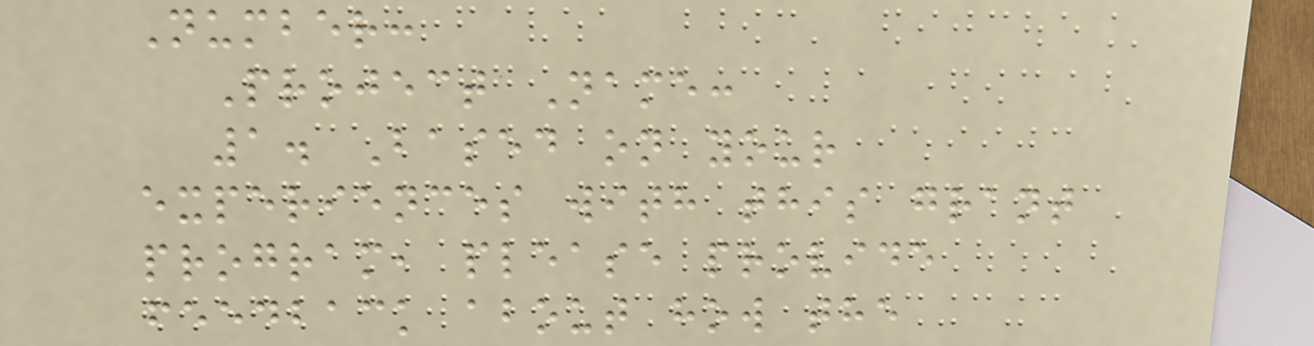Number:
Project Name:
1. Based on your
experiences with this grant
program, please provide
feedback about how the
